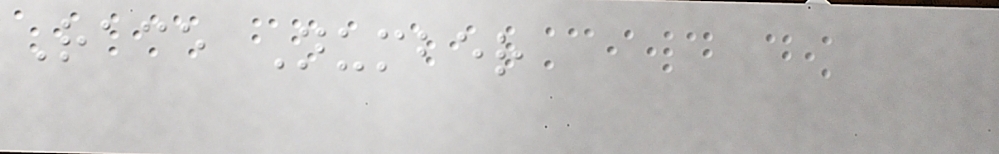Race Number
